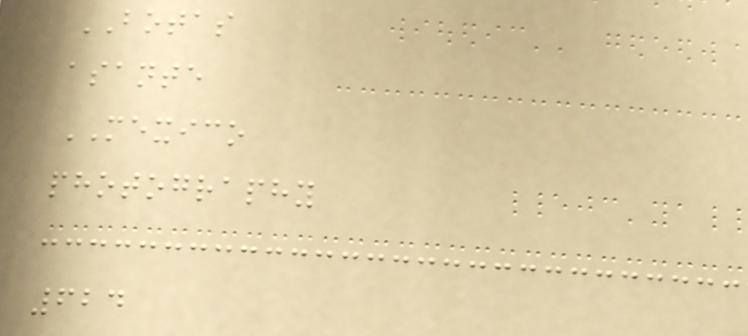BOTAS
asante
MEXICO
photography
624
